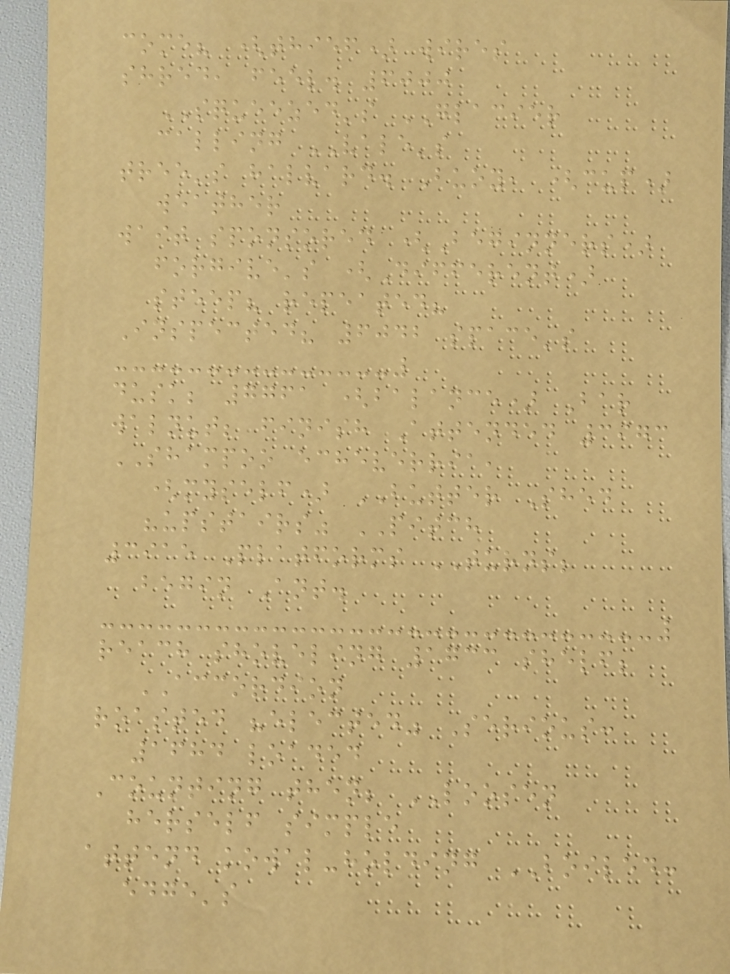come? (thief) wires
shred, feel. 6000
SQUEEZED's GLACIER
calling VALE's
tree's halvard. Buoy, (cup)
weather
wait sponsored (Beginners)
forgive's (Different)
steep? repeated?
Inspected? 6042 space's
dusk; 7761 (balance) Bar
walnut; finish Attended 3973
SHAMPOO echeverria,
(myself) BUTTER Shed
"upstairs" PITCH
3915 Platforms TURNS;
begin Ant.
reach shoveling 1733 shelf;
ACCORDION
roasted "elected" Serious:
1684 loaded
Counting then; LOOSEN
herself simple
attend kowal-holding BOILED:
edge's
